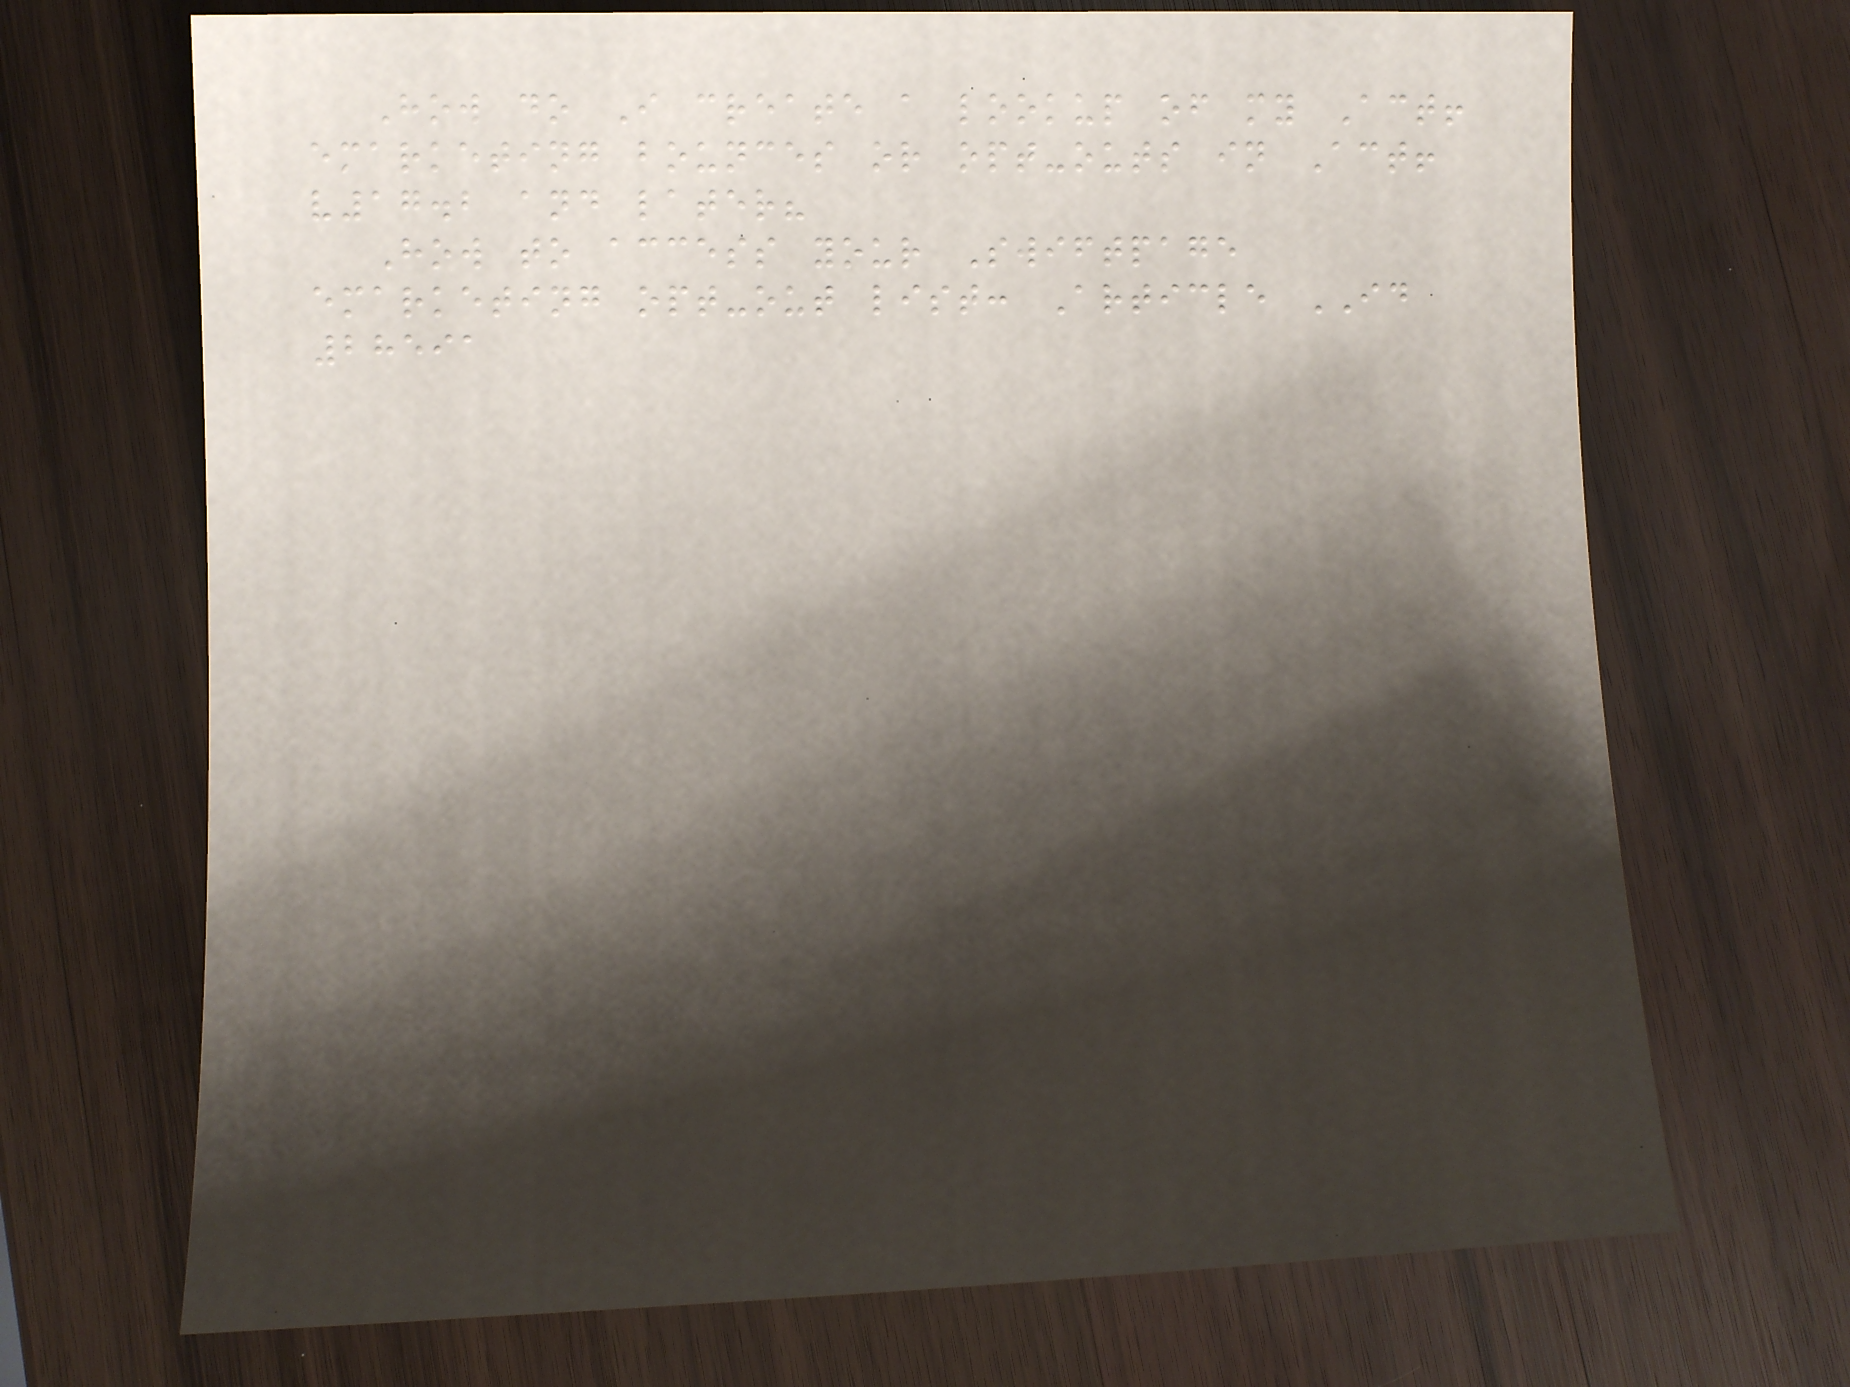How do I create a lookup of my Act!
emarketing bounces or opt-outs in Act!
v17.2 and later?
How to access your Swiftpage
emarketing opt-out list: Article ID
28591
